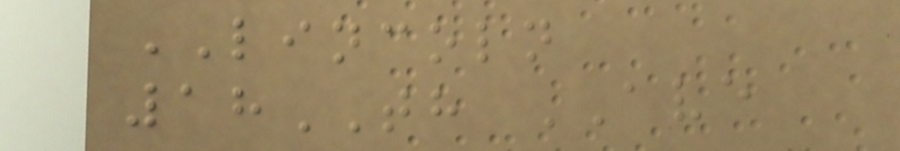LINCOLN
18TH AVE
